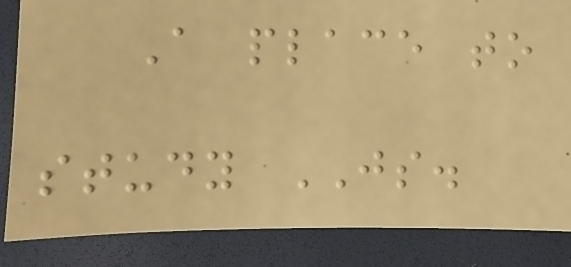A place to
study JS.
